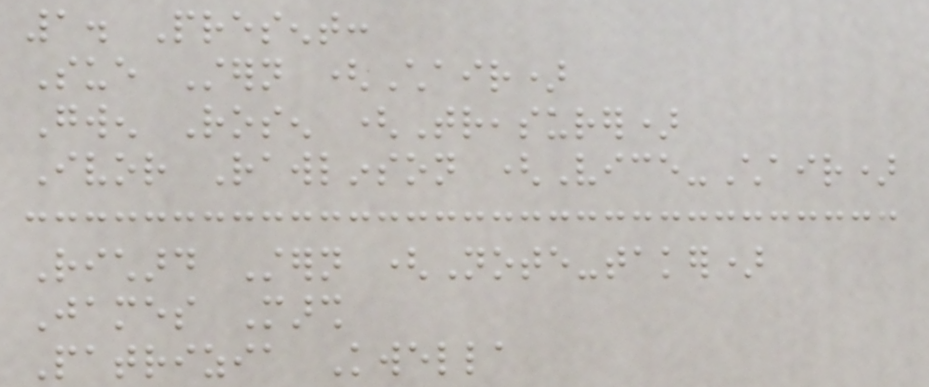1. Present:
Sue Stern (Chair)
Gwen Rosen (Treasurer)
Ivor Rawlinson (Vice-Chair)
Richard Stern (Note-taker)
James Marsh
Patrizia Kwella
